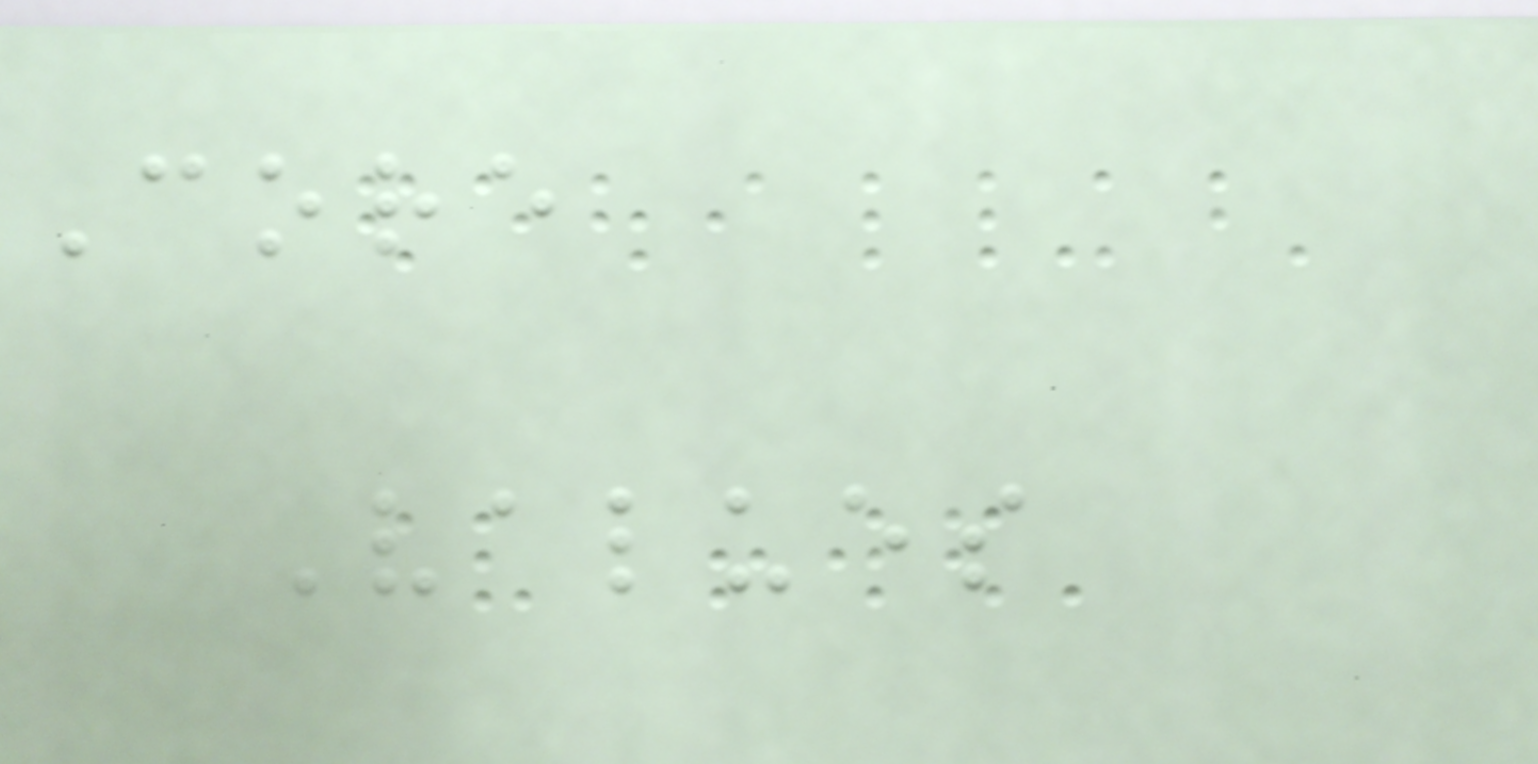Core
Values
